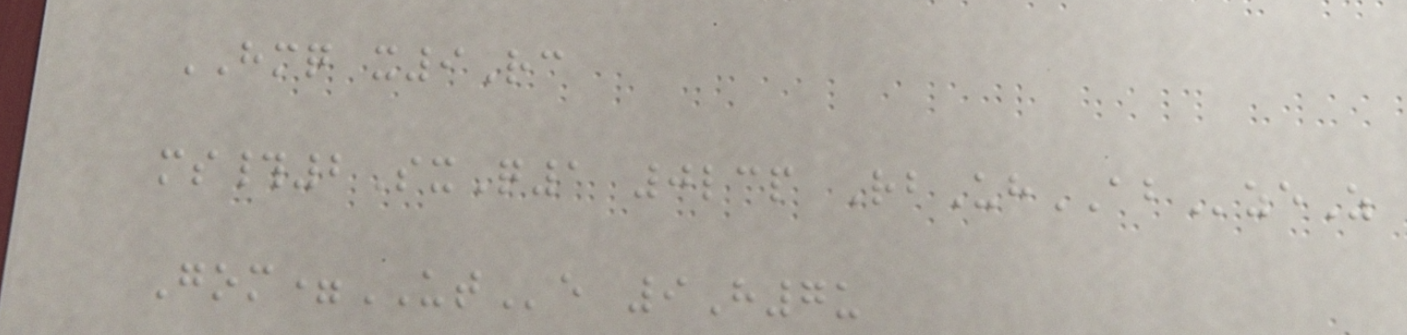HMQ x9Rc
ms#2SxQ1 0lcp RbUhABzeZ
Gom=UTe 9H7u
